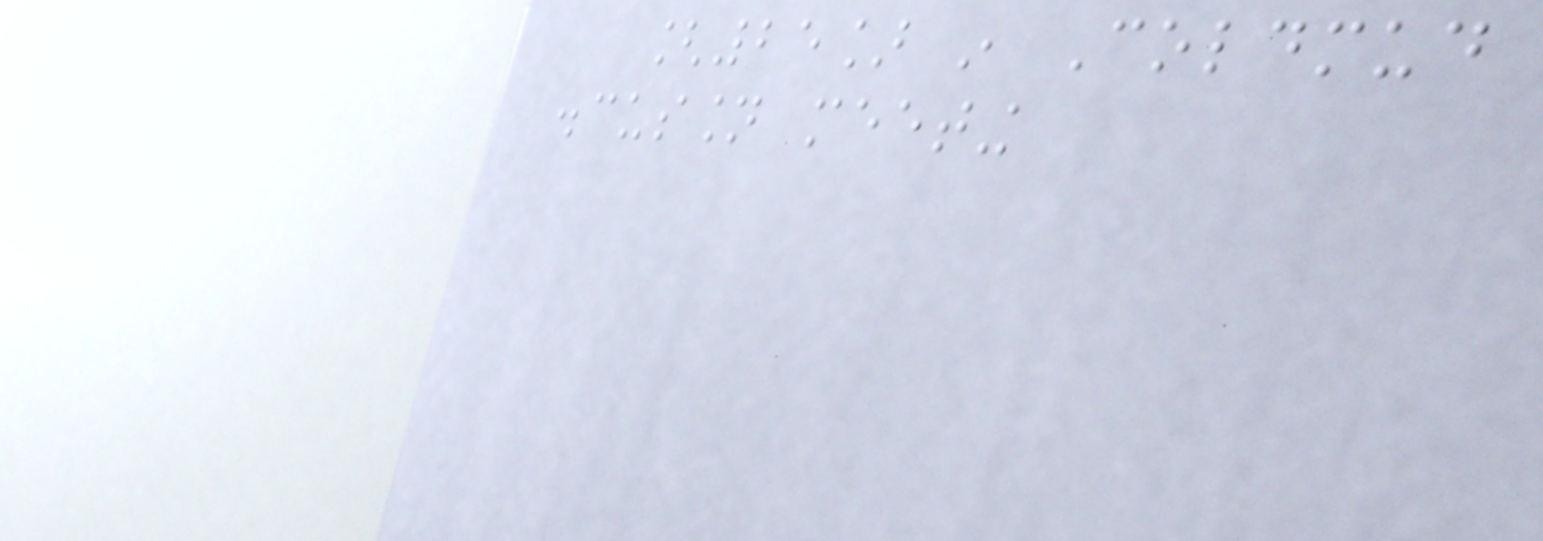[25] in Coldmud
discussion meeting
